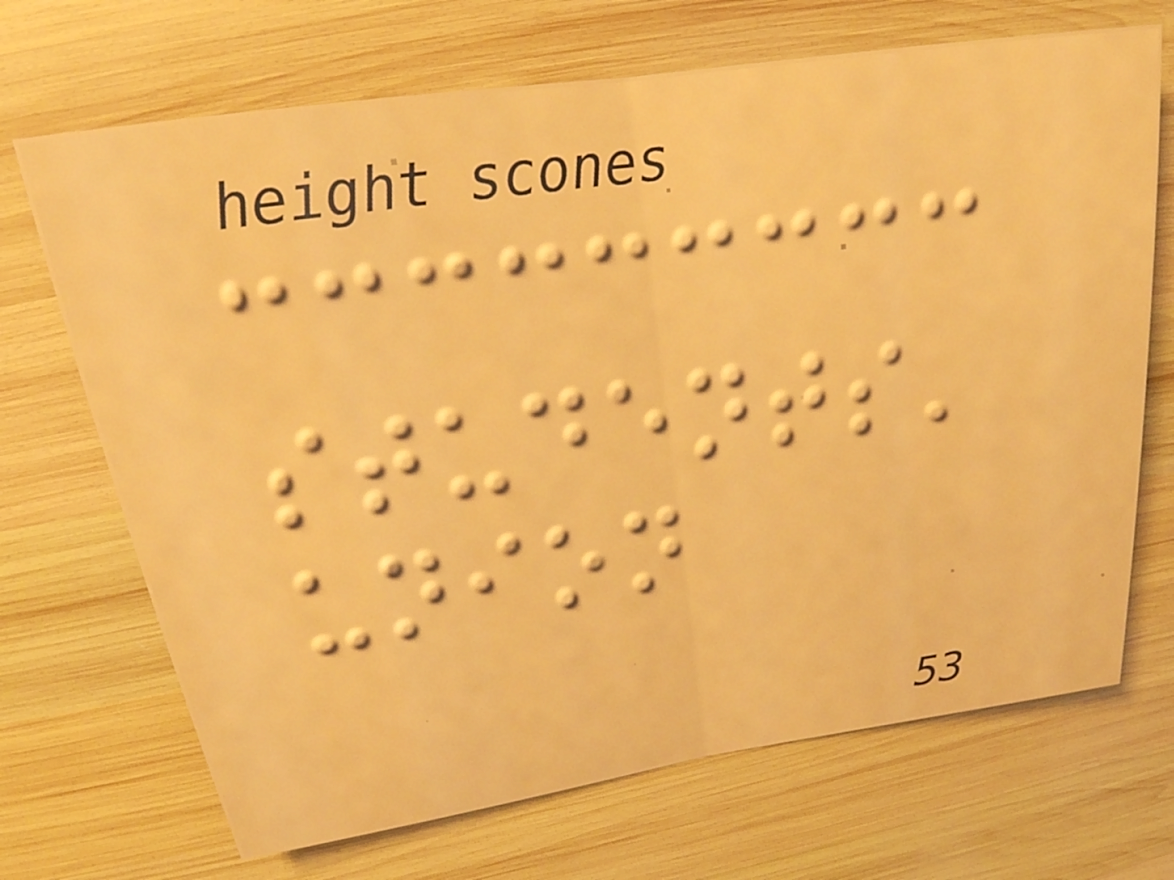students'
union
